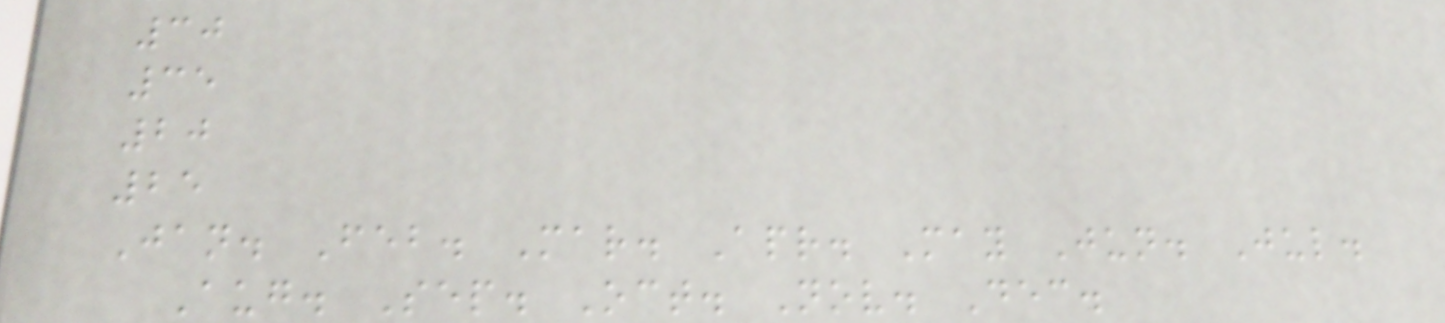30
35
20
25
Jan. Feb. Mar. Apr. May Jun. Jul.
Aug. Sep. Oct. Nov. Dec.
